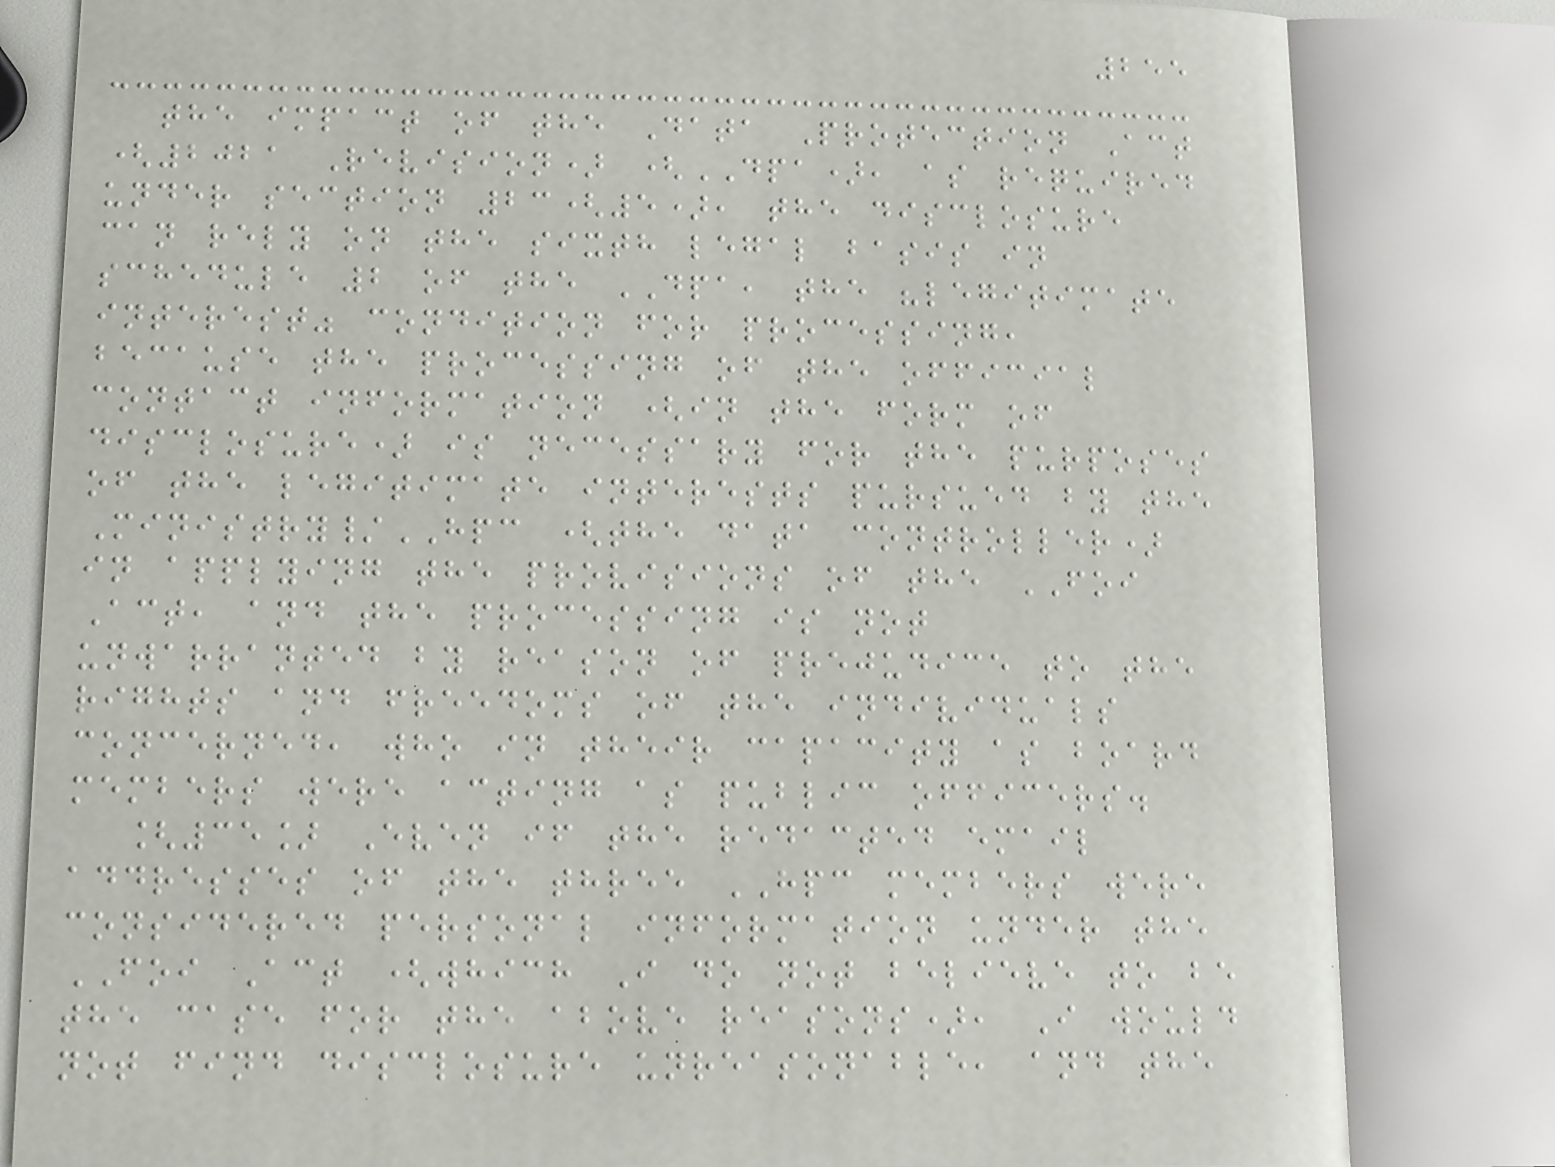255
the impact of the Data Protection Act
(2021 Revision) (DPA), as required
under section 23(5), the disclosure
can rely on the sixth legal basis in
schedule 2 of the DPA, the "legitimate
interest" condition for processing,
because the processing of the official
contact information (in the form of
disclosure) is necessary for the purposes
of the legitimate interests pursued by the
Ministry/HPC (the data controller)
in applying the provisions of the FOI
Act, and the processing is not
unwarranted by reason of prejudice to the
rights and freedoms of the individuals
concerned, who in their capacity as board
members were acting as public officers.
[35] Even if the redacted email
addresses of the three HPC members were
considered personal information under the
FOI Act (which I do not believe to be
the case for the above reasons), I would
not find disclosure unreasonable, and the
